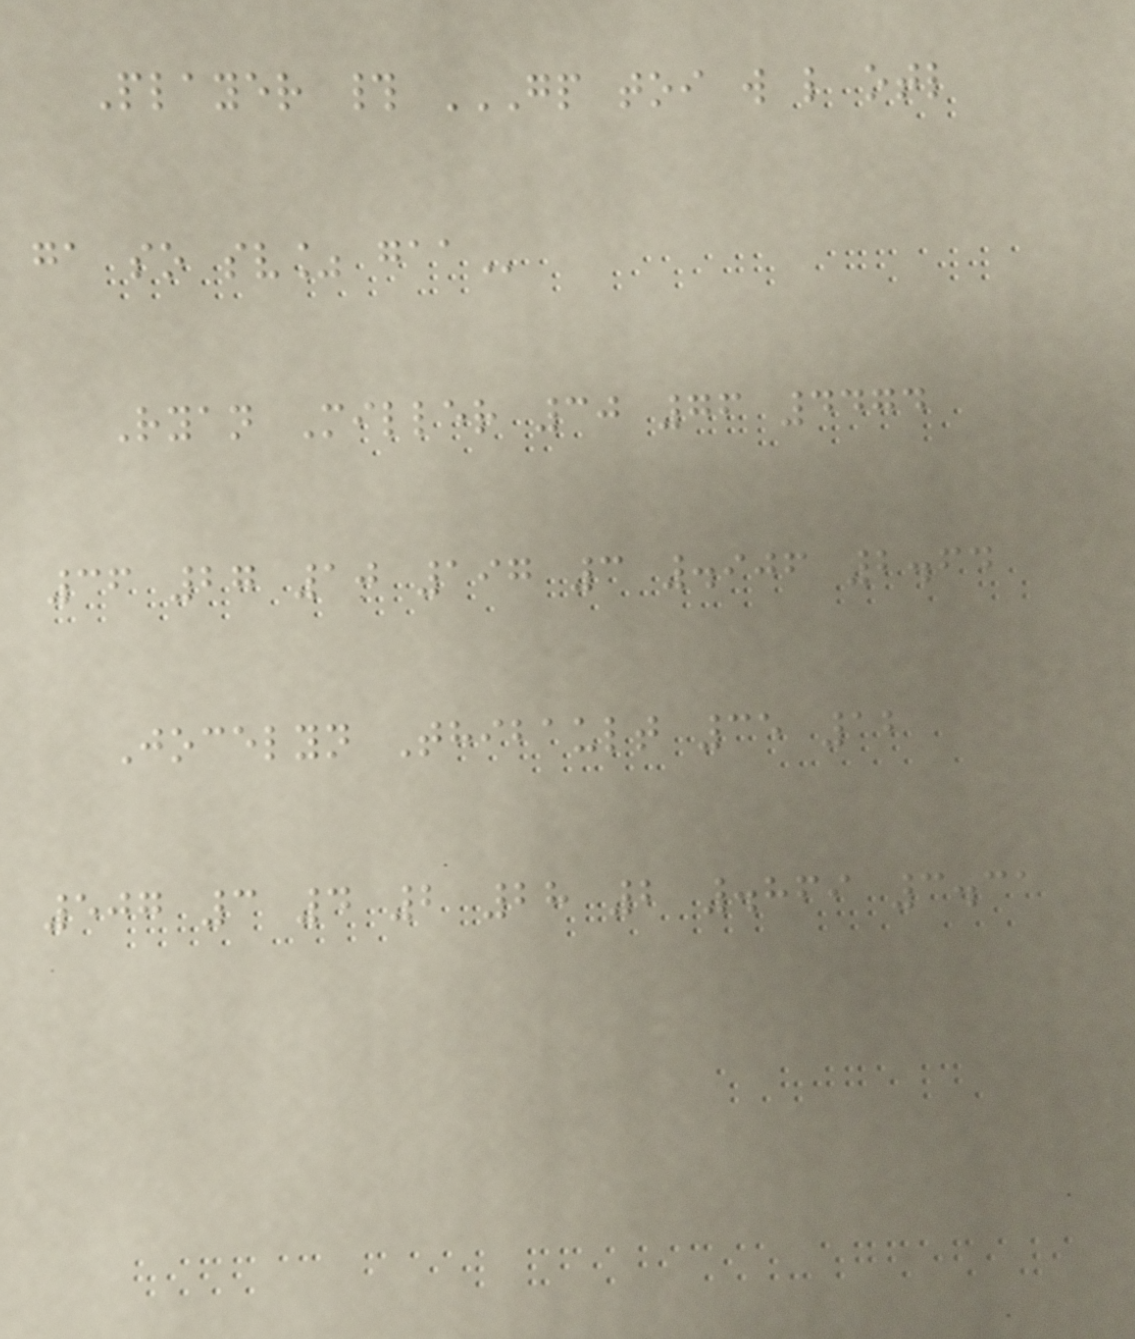Player # GP TOI W L OTL
GA SO SV% GAA
Ryan Miller 30 76 4474
36 27 10 197 3 .906 2.64
Jocelyn Thibault 35 12
507 3 4 2 28 2 .869 3.31
